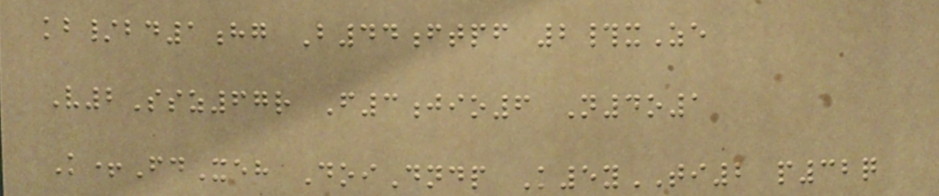kb/bd1hg B44ftpf 2#xZe
V2Ssz67r F3jio6 N4o1
K+FdXeh DoiDndp K5yTI2 p32q
